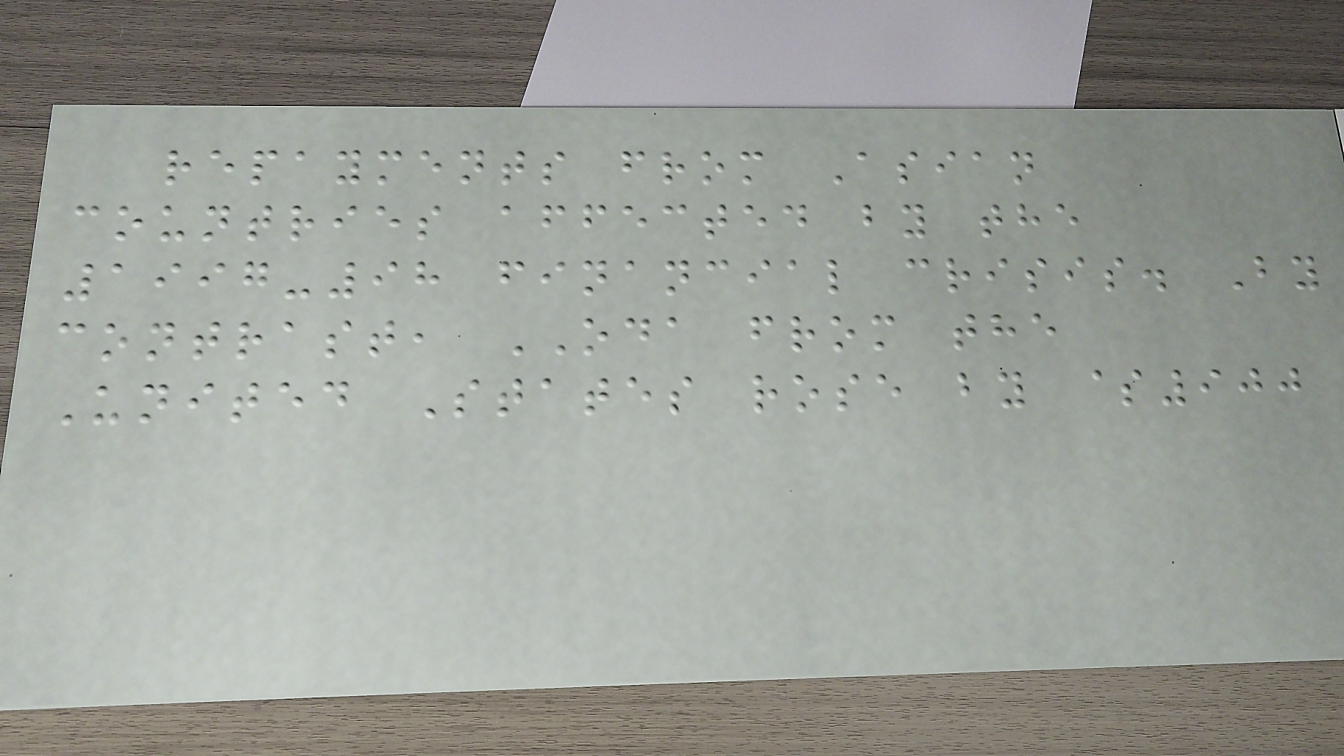repayments from Asian
countries affected by the
1997-98 financial crisis. By
contrast, ODA from the
United States rose by $900
